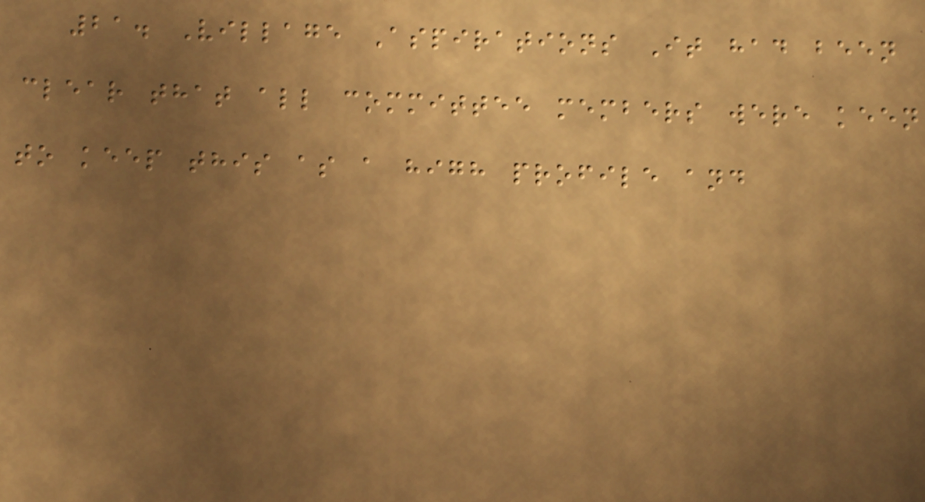21. Village Aspirations It had been
clear that all committee members were keen
to keep this as a high profile and
